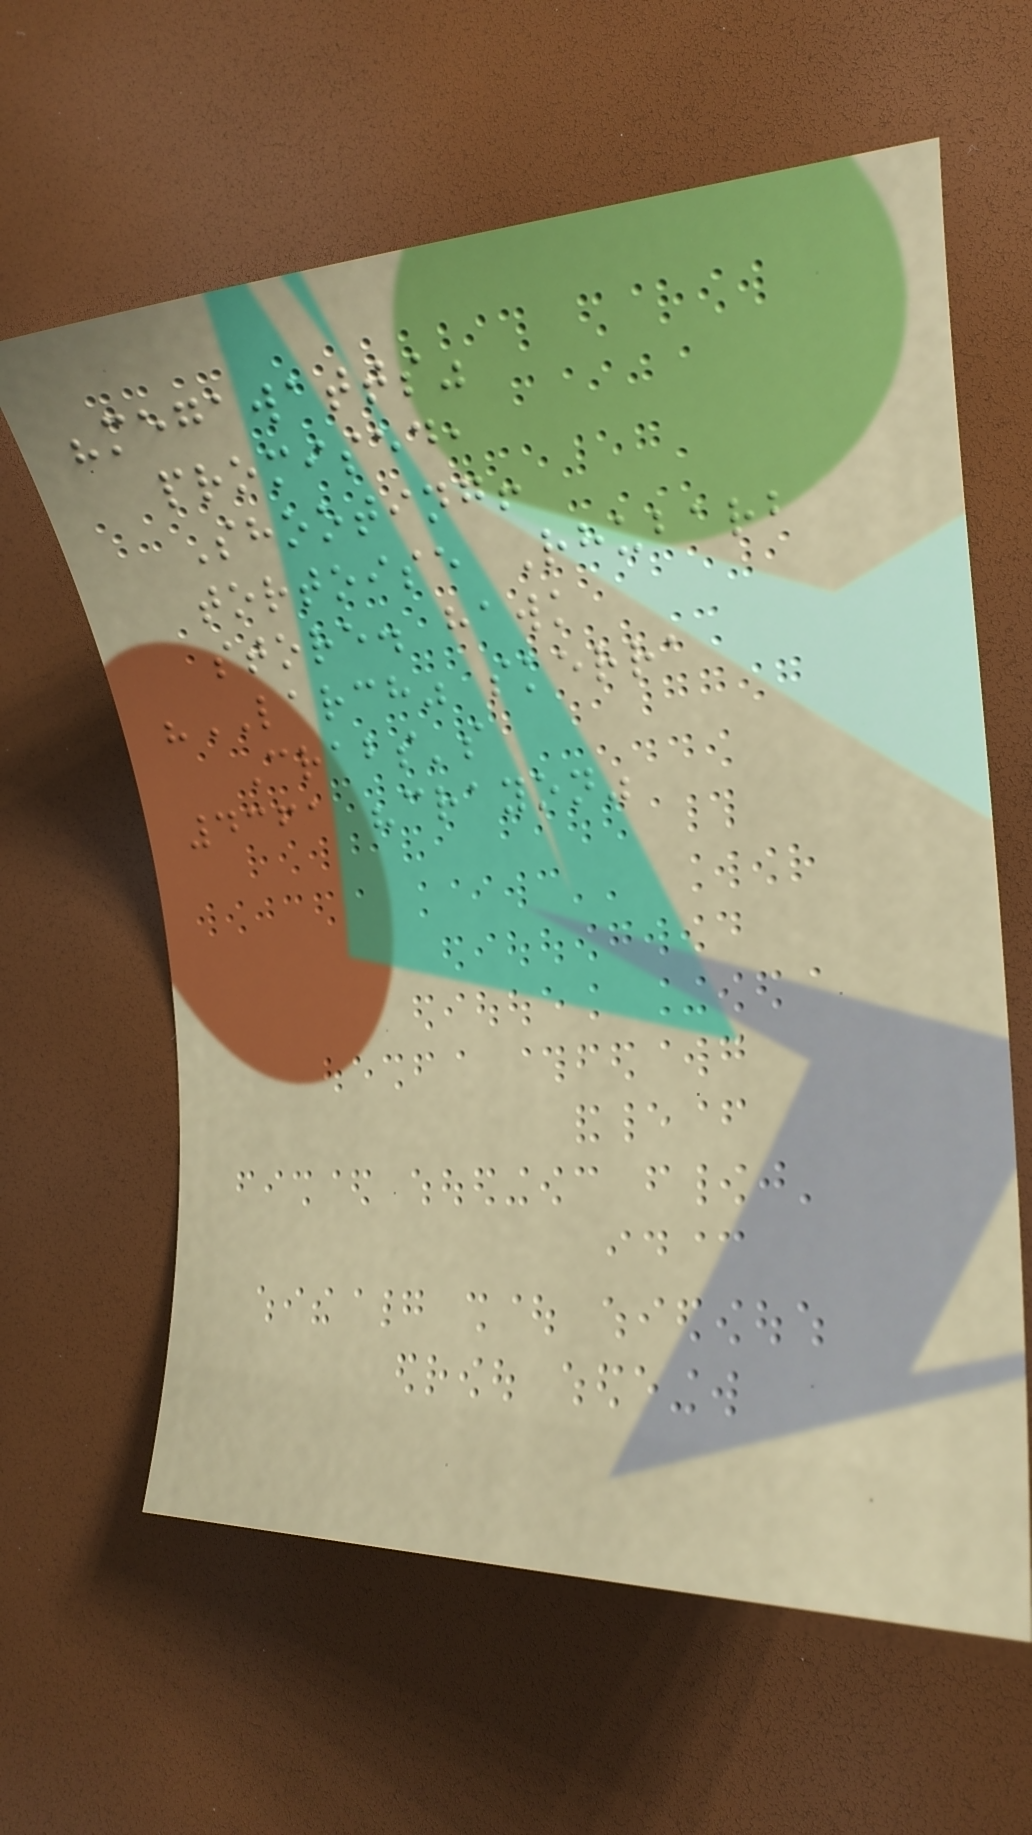"megawatts"
promised,
Shooting!
tortoise Rhubarb
store. hawk
"LARCH" skerra
Crabs's
4361 "crayon"
